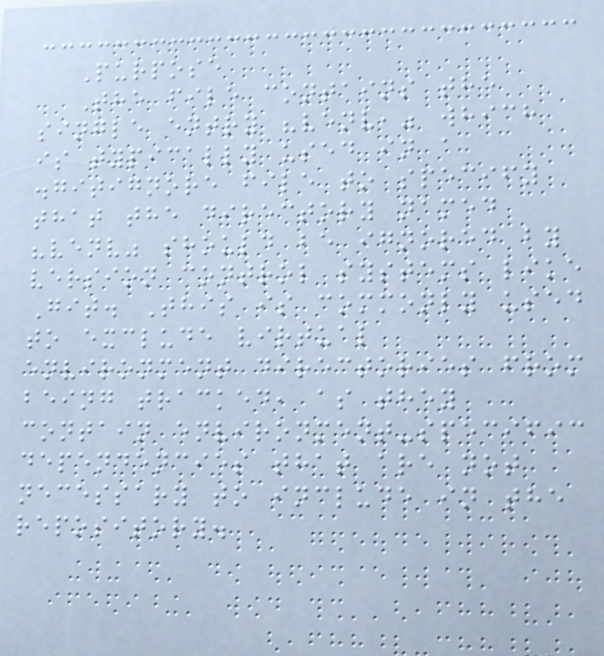Purpose
The file contains the
single entry "venv," which
is typically used in a
.gitignore file to specify
that the directory named
"venv" should be ignored by
version control systems like
Git. This is commonly used
to exclude virtual
environment directories from
being tracked, as they
contain environment-specific
dependencies that are not
necessary to include in the
repository.
